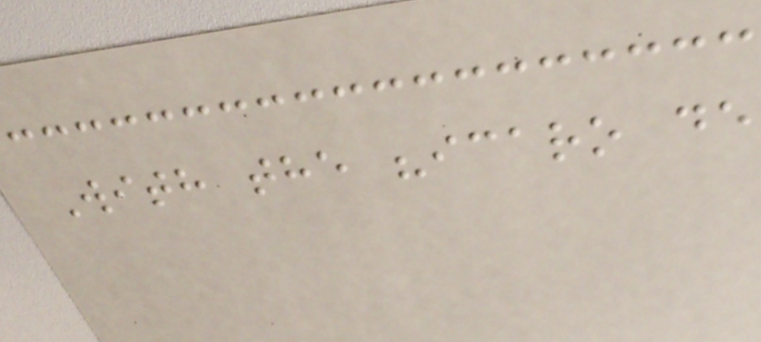With the "icaro de
